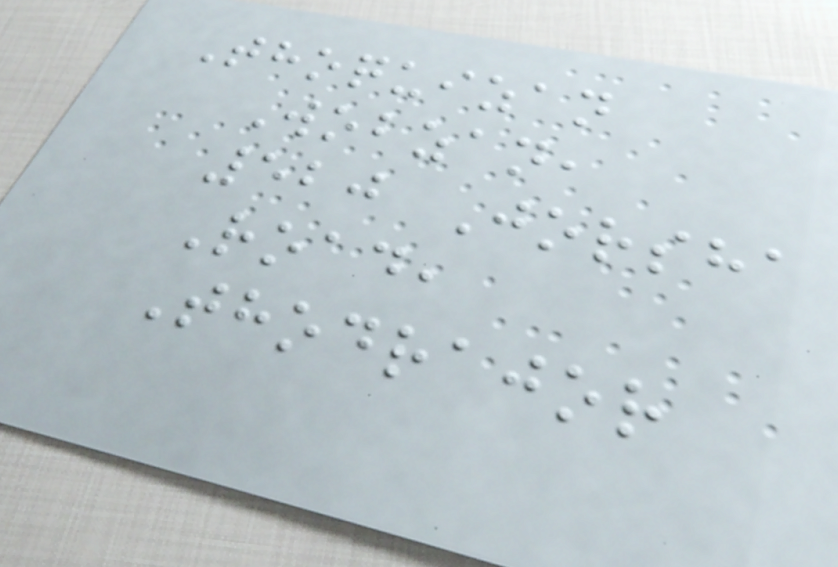Thoquizan
Wobzan,
520 Jorsha
Road,
Thodrajor
